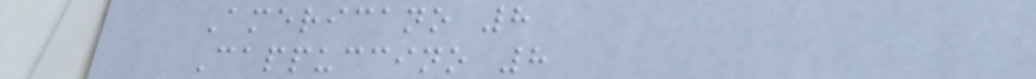Americano 8
Cappuccino 8
